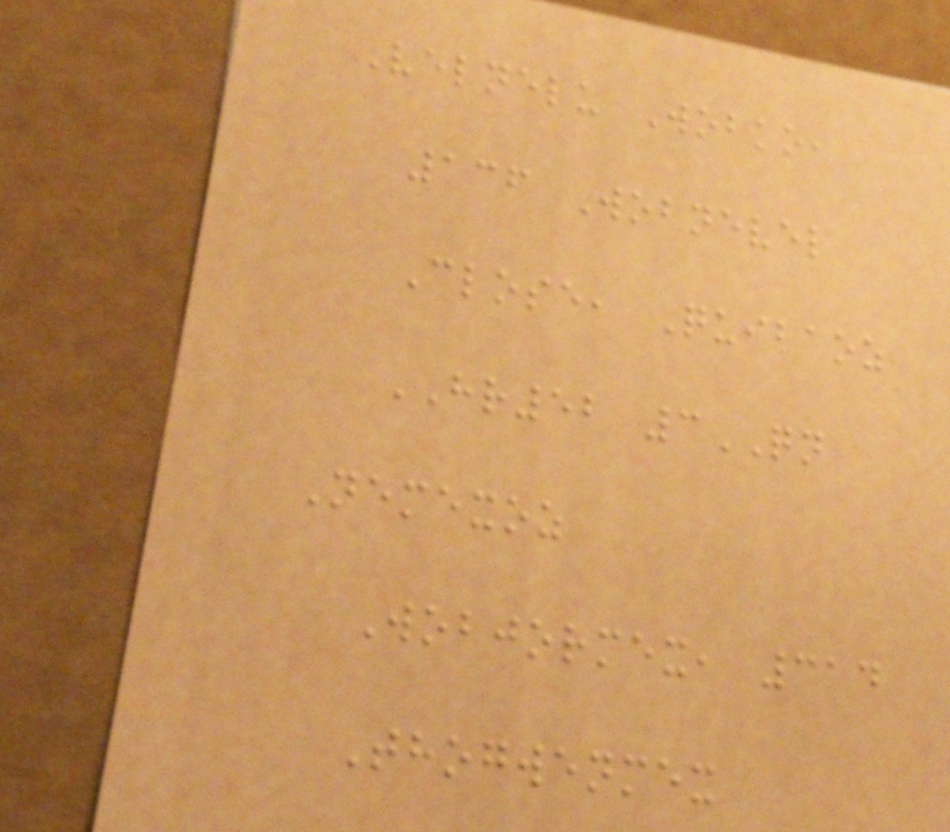Velnelu Wobko,
136 Wobnevel
Close, Quibaoz
HR52 3QN
Nemexoz
Wobjormex, 314
Thogwenmex
